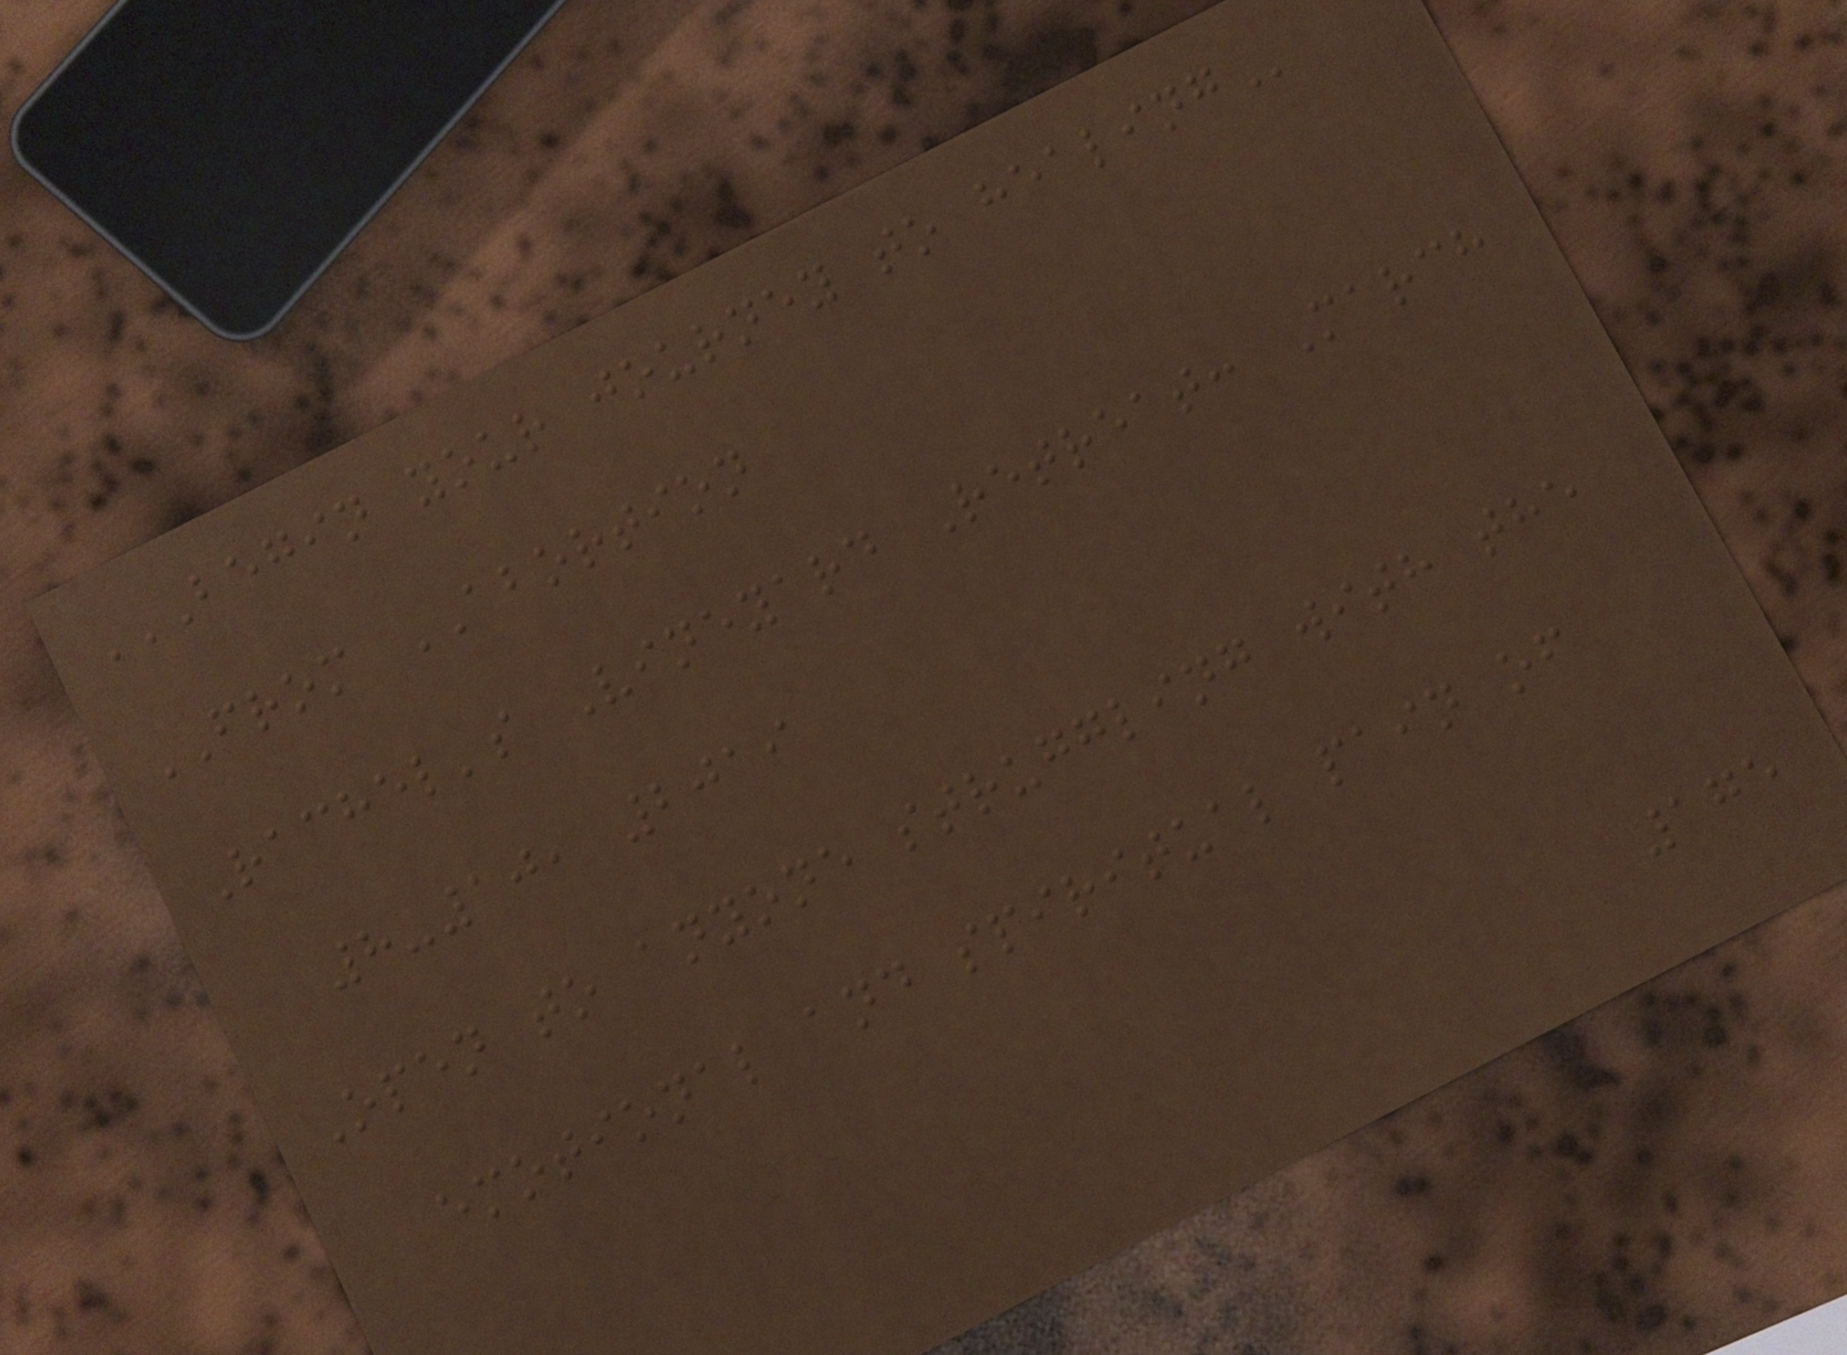BEGIN YOUR JOURNEY TO HEALING
FROM ABORTION
Rachel's Vineyard Retreat: March
8-10, 2019
Open to anyone struggling with the
emotional and spiritual pain of
175
